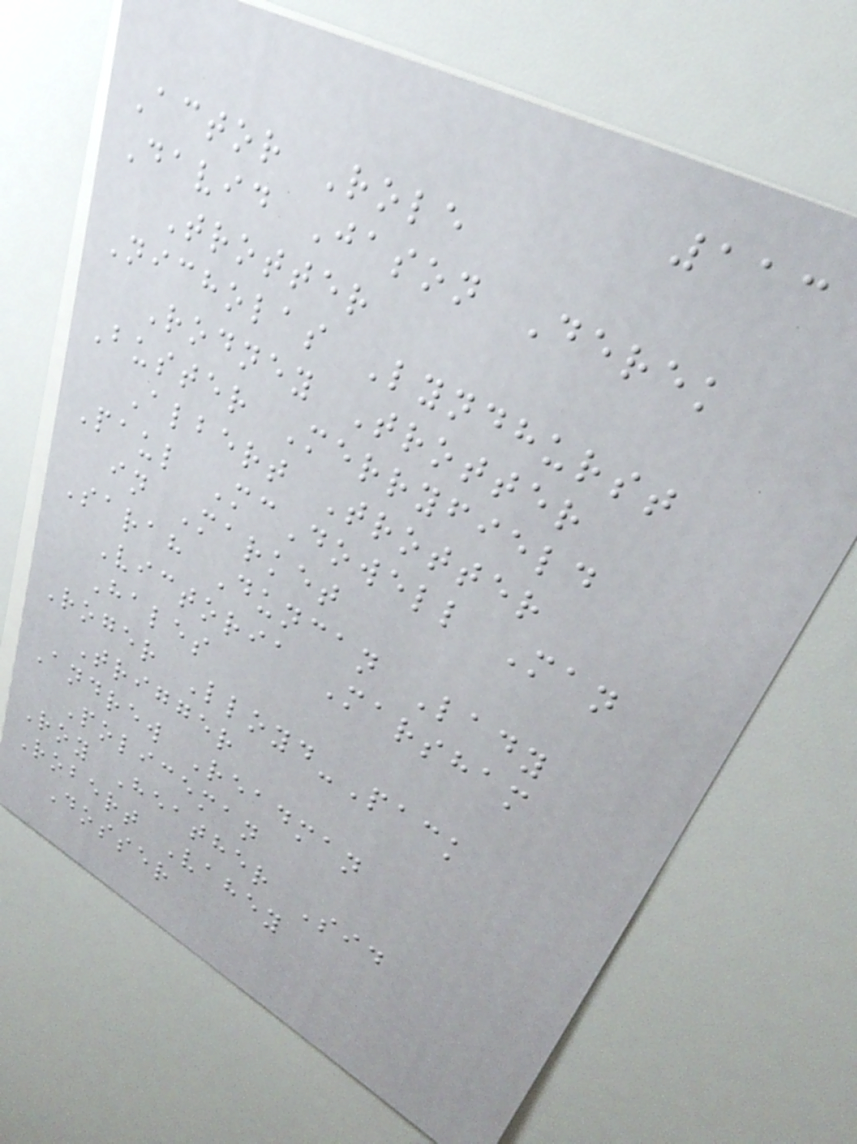113
Actor Role
David Jason Derek
Trotter
Nicholas Lyndhurst
Rodney Trotter
Buster Merryfield
Albert Trotter
Paul McDowell Man
in Market
Sarah Duncan Lady
Victoria Marsham
Hales
Roger Lloyd-Pack
Trigger
Andrew Readman
Policeman
Roy Heather Sid
Robert Vahey
Dosser
